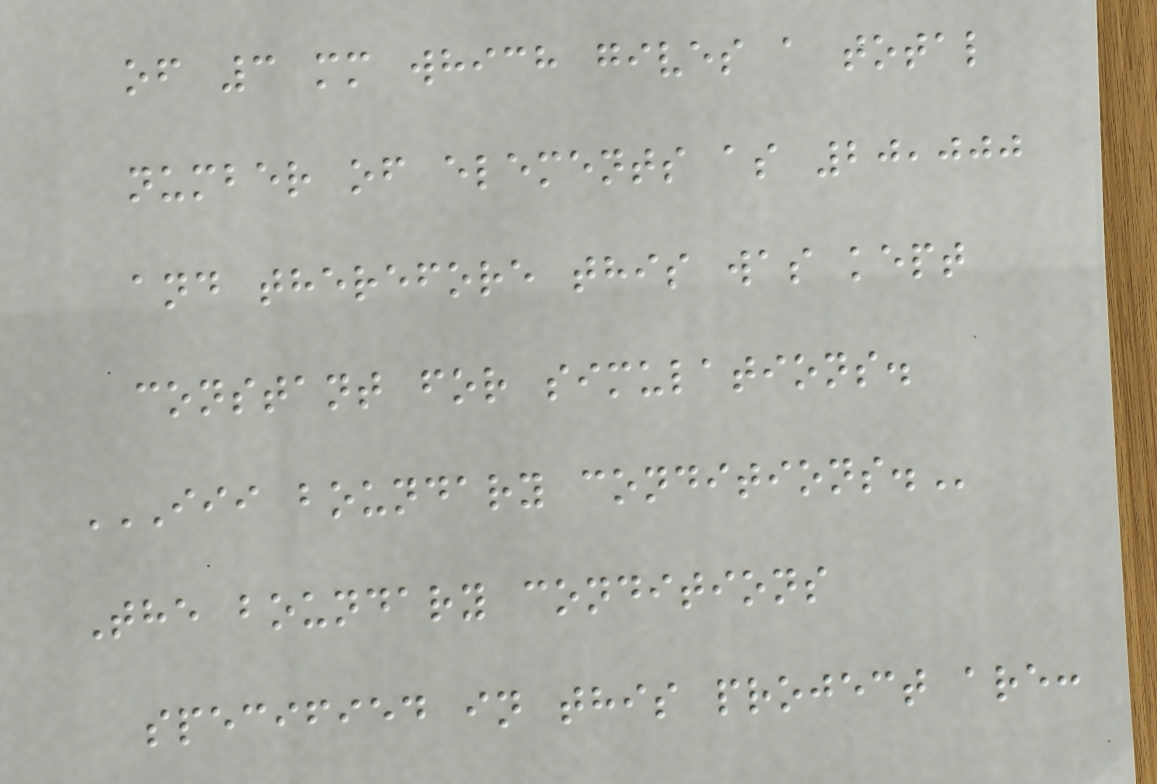of 3 mm which gives a total
number of elements as 20,000
and therefore this was kept
constant for simulations.
III BOUNDARY CONDITIONS.
The boundary conditions
specified in this project are:
